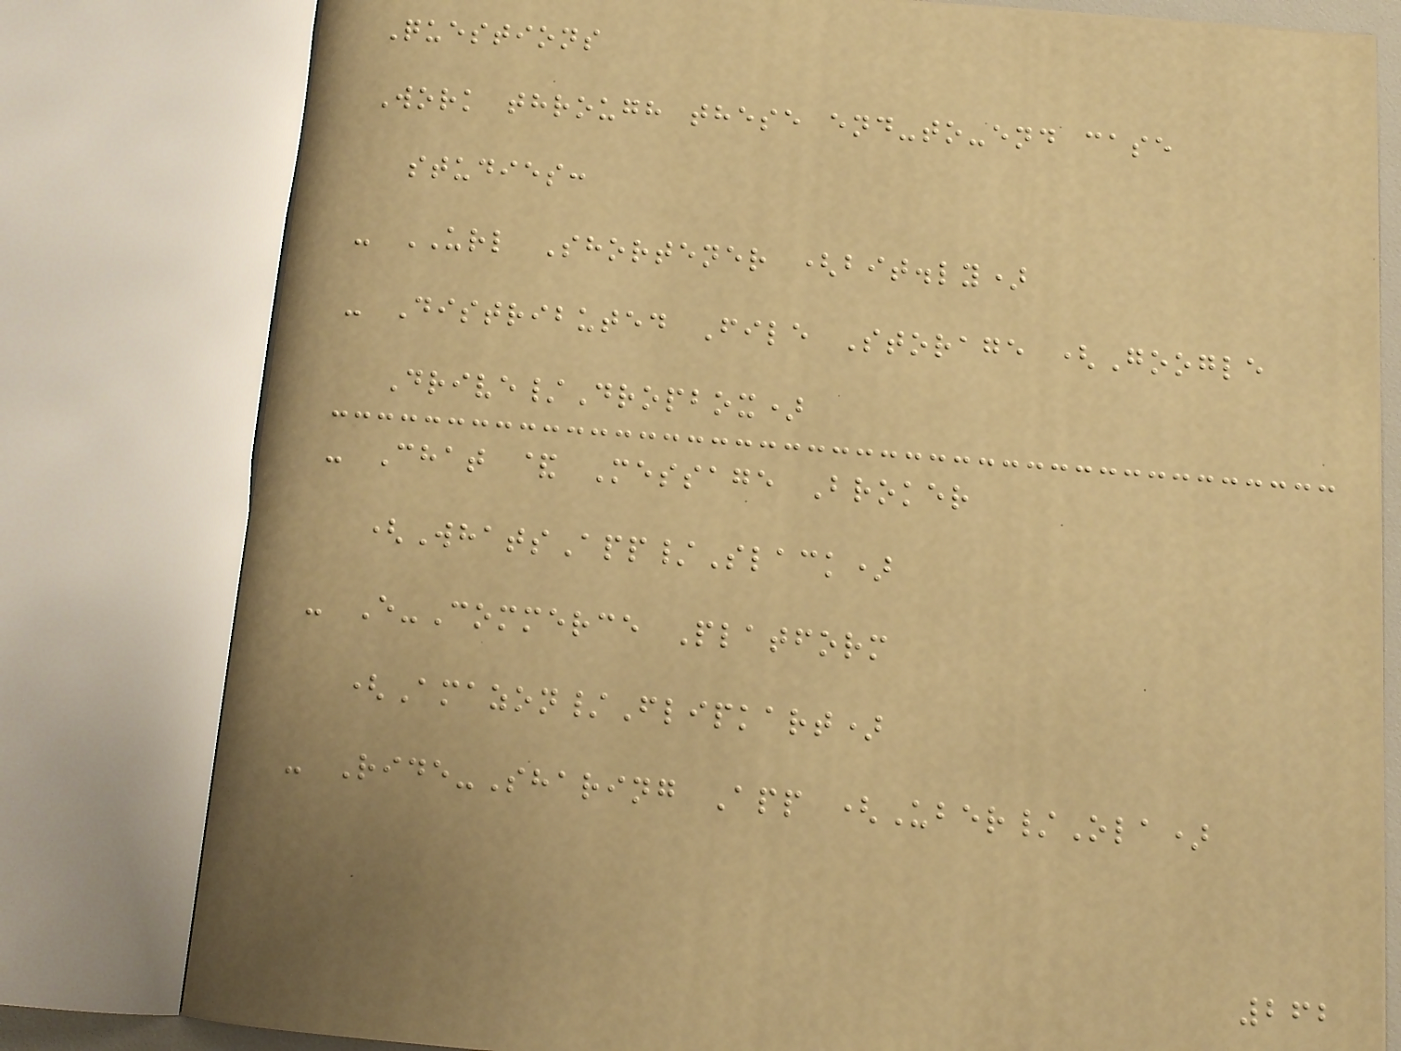Questions
Work through these end-to-end case
studies:
- URL Shortener (bit.ly)
- Distributed File Storage (Google
Drive/Dropbox)
- Chat & Message Broker
(WhatsApp/Slack)
- E-Commerce Platform
(Amazon/Flipkart)
- Ride-Sharing App (Uber/Ola)
262
